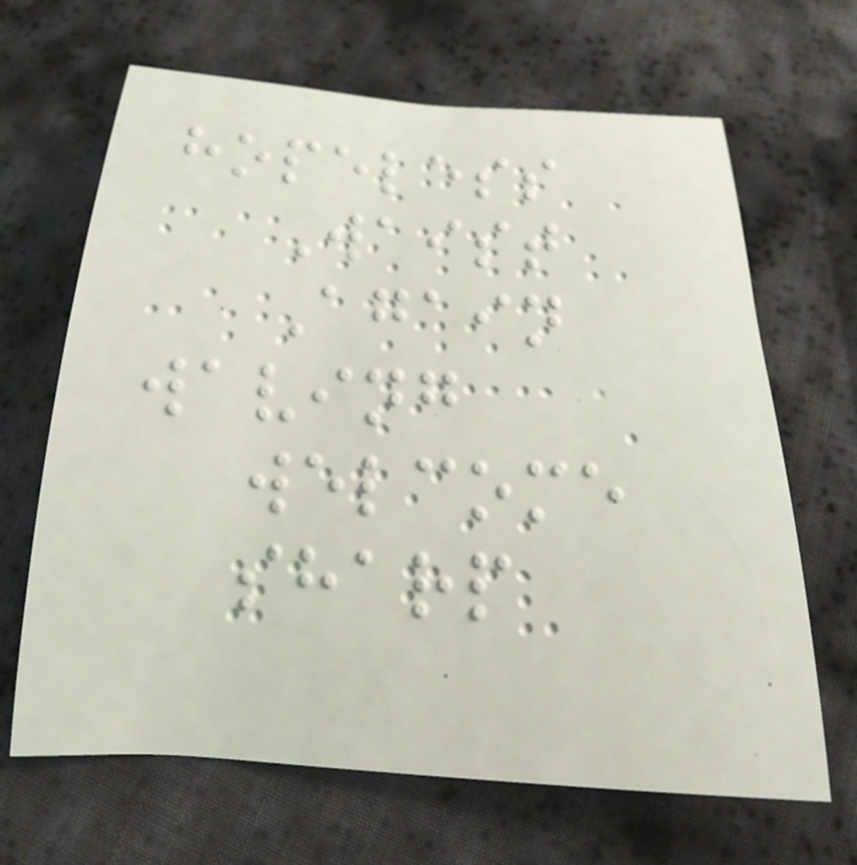hopeless
Waist
Again
waving
welcome
sharp
